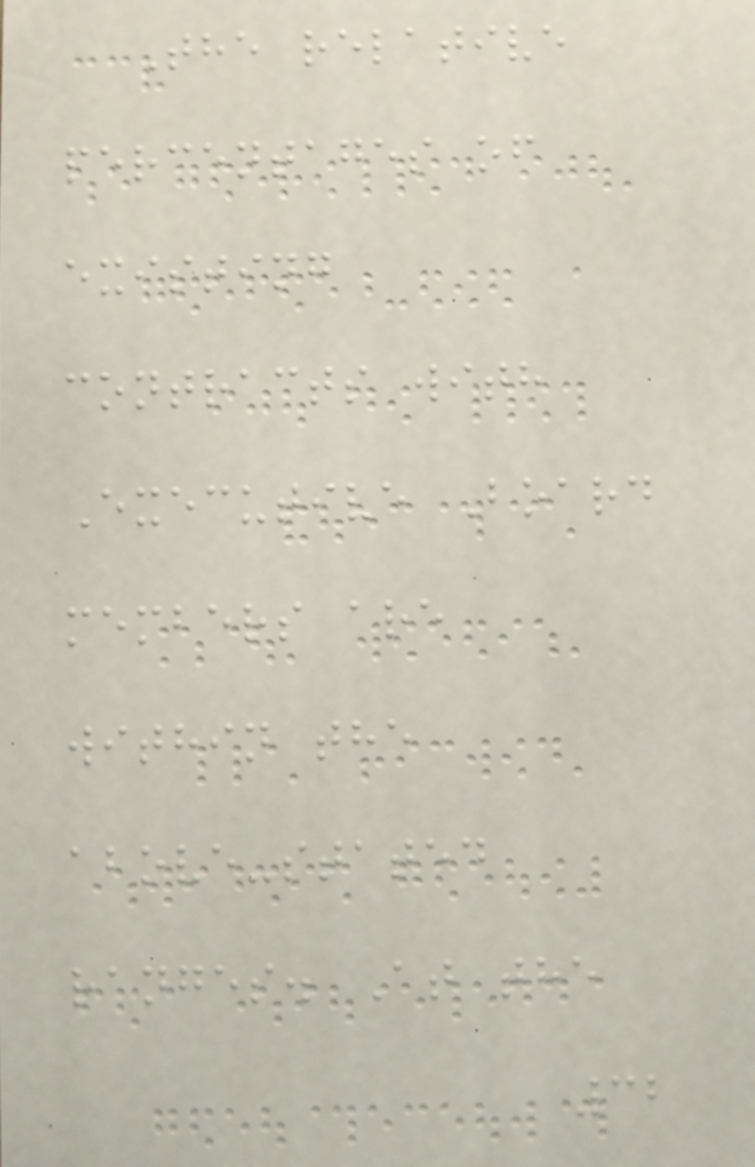The relative
percentages of
existing
contracts with
Executive Board
members are
within the
above-stated
ranges. At the
32
